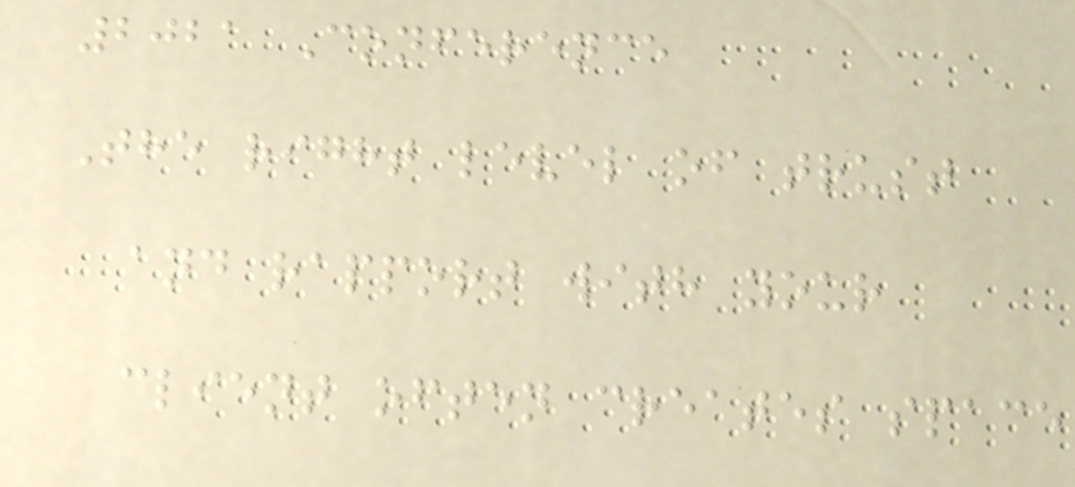2021 Conference
The right level of trust
and rapport with your
client often creates space
